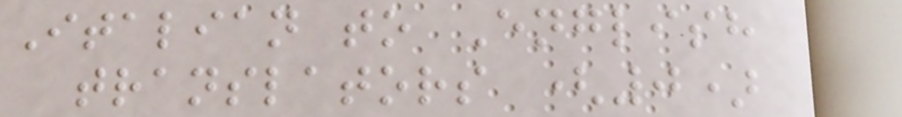Italian to English
translators (0)
